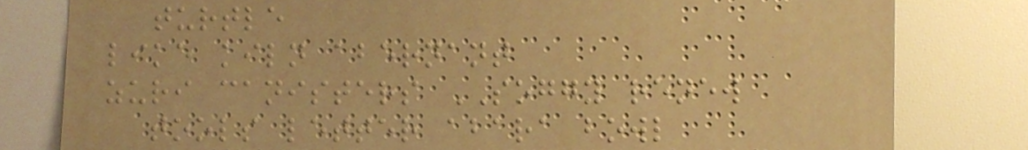turtle
like kiln abernant
zuri canisters SOGGY renew
tools letter abara bowl
